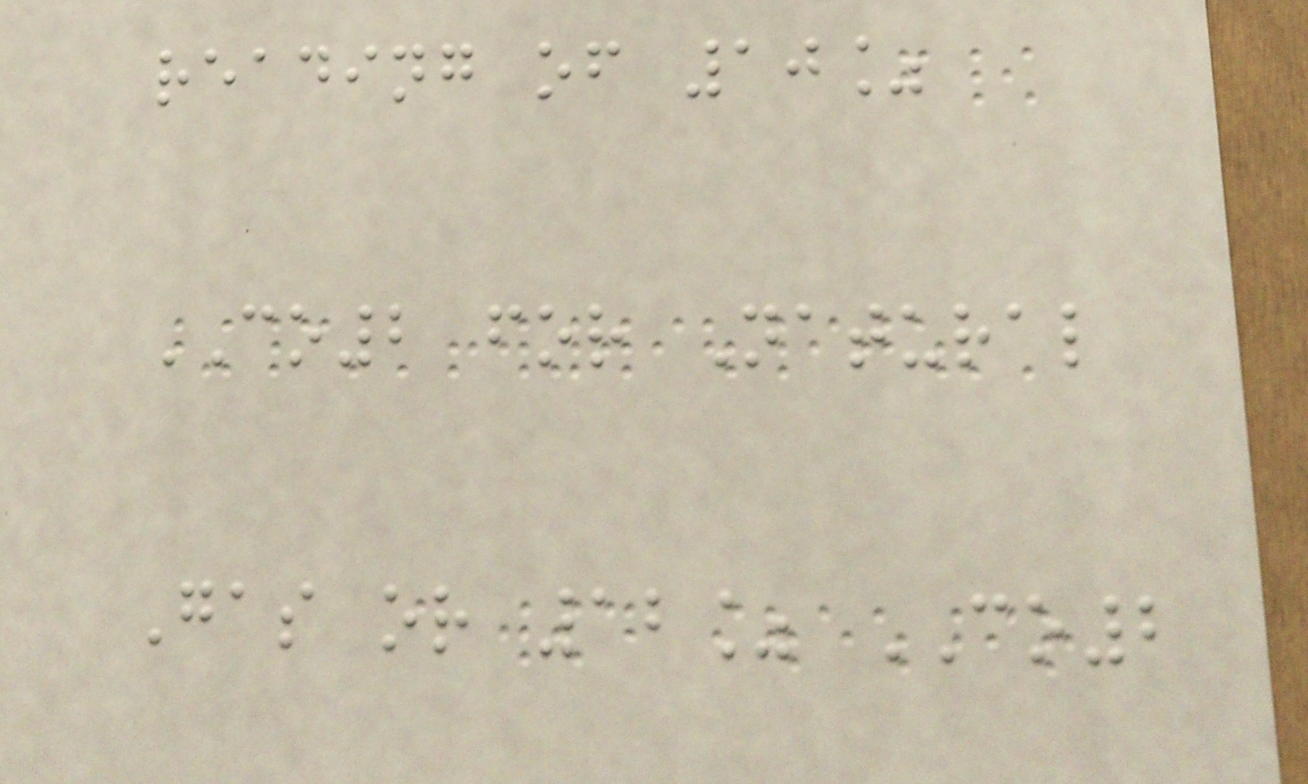reading of 10%
CO2 for Natural
Gas or 12% CO2
